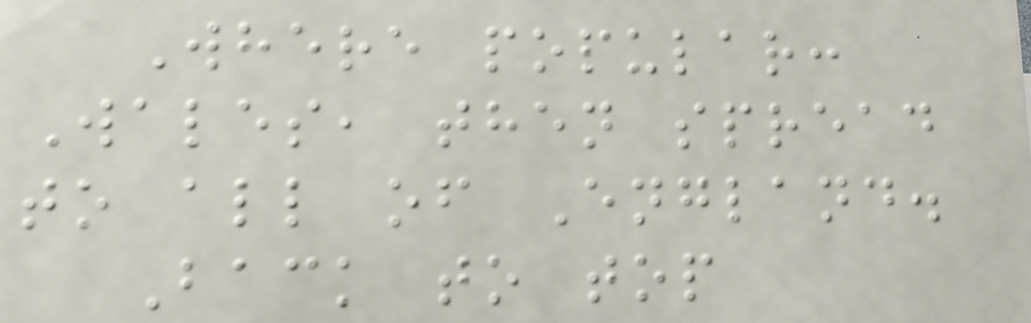Where popular:
Wales, then spread
to all of England.
Back to top
